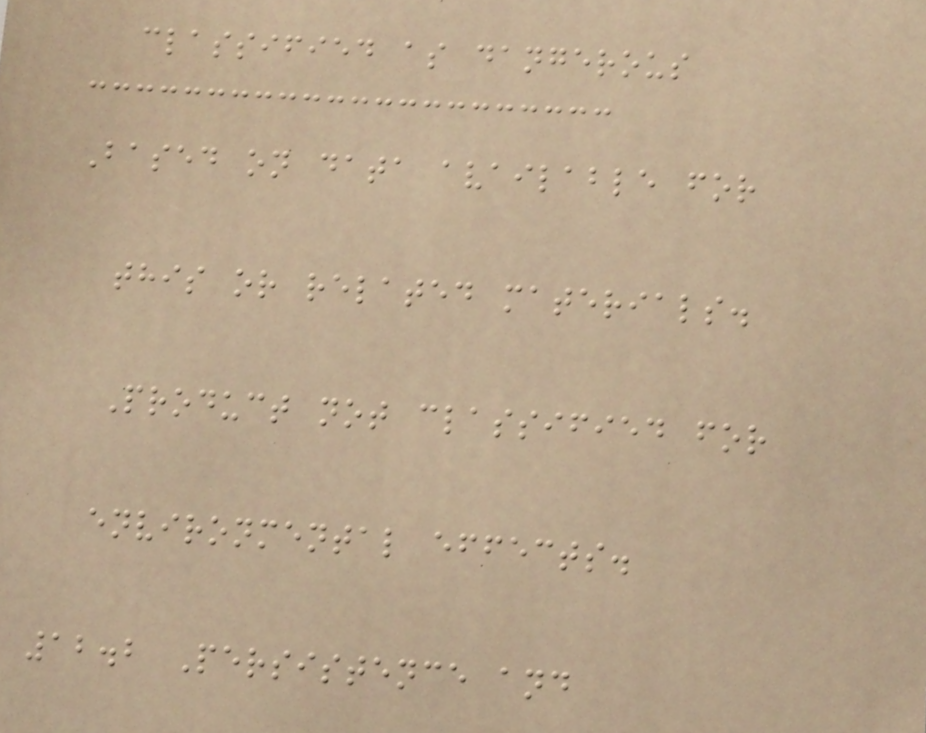classified as dangerous
Based on data available for
this or related materials.
Product not classified for
environmental effects.
12.2 Persistence and
